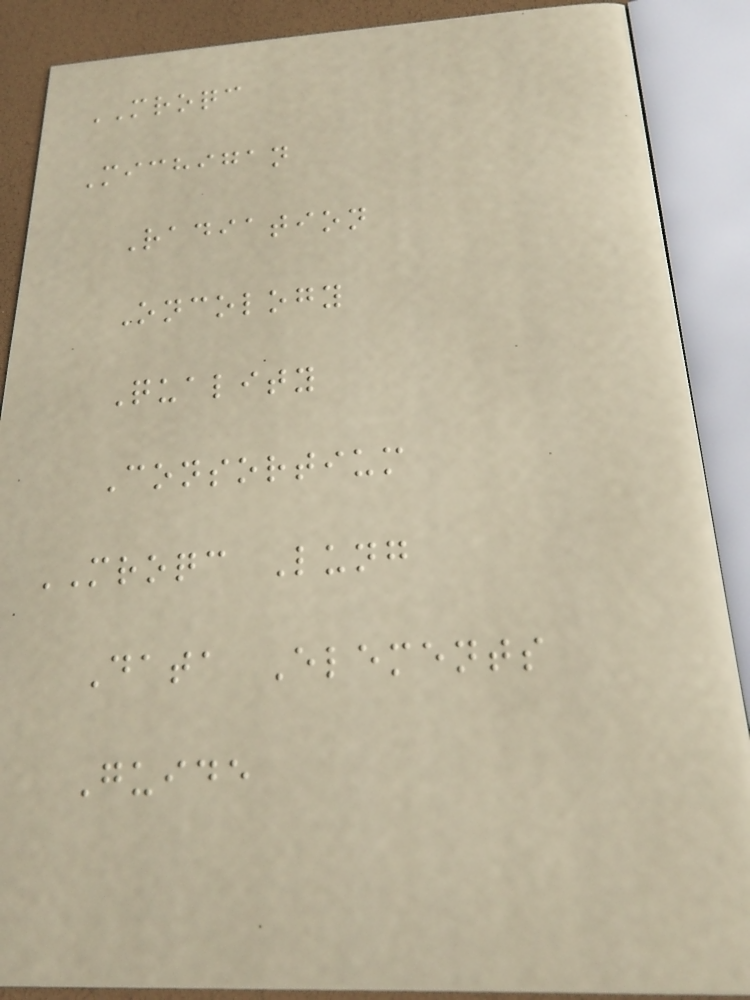MROQC
Michigan
Radiation
Oncology
Quality
Consortium
MROQC Lung
Data Elements
Guide
